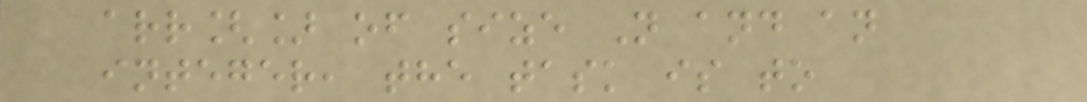arr[] of size N and an
integer, the task is to
